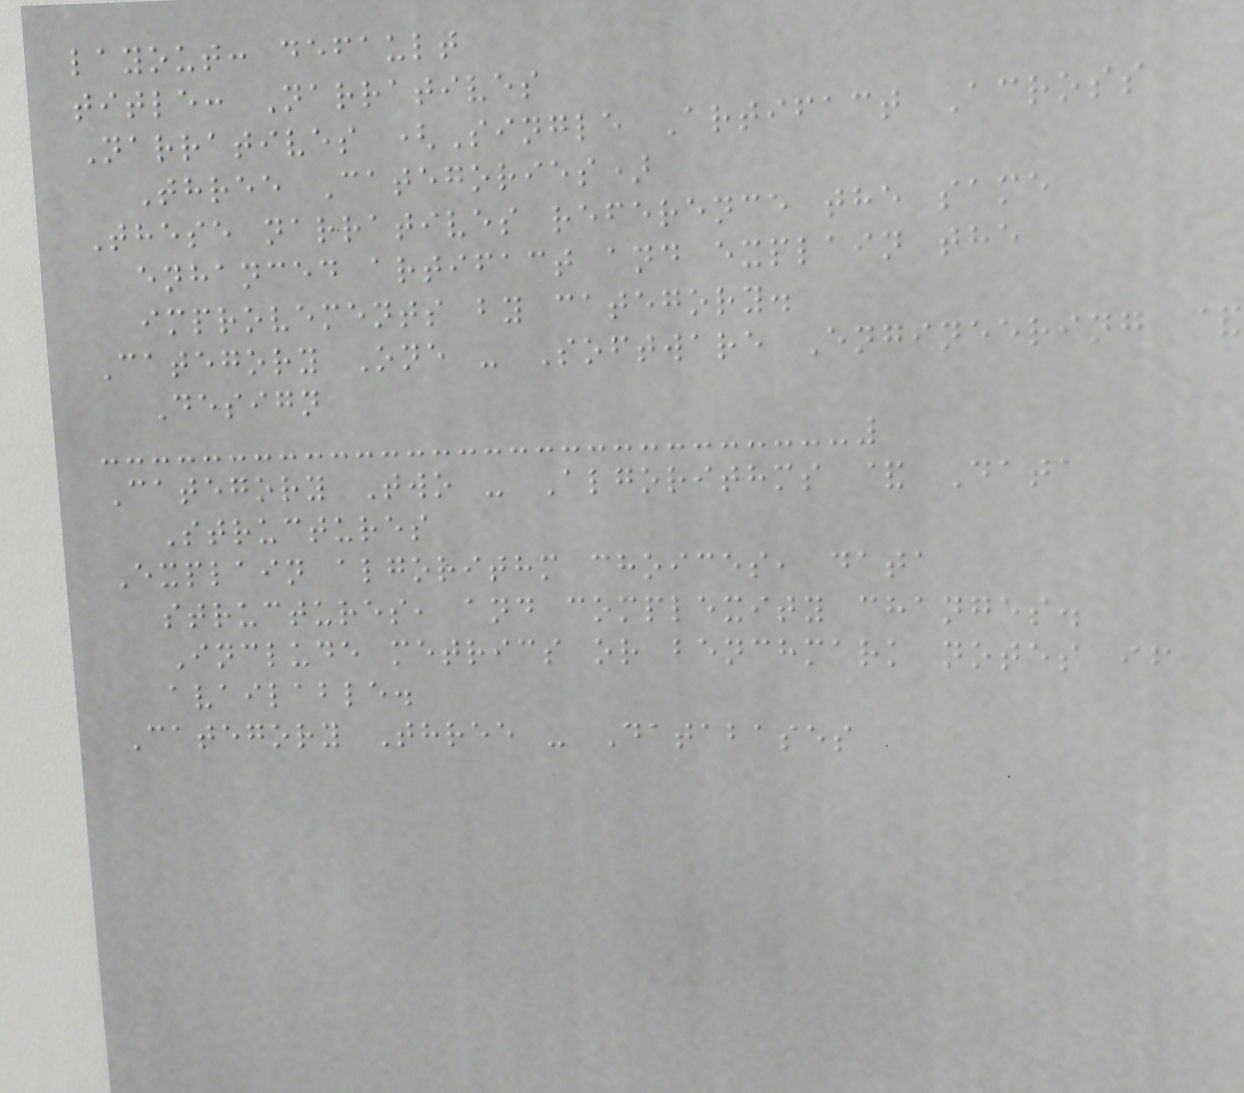layout: default
title: Narratives
Narratives (Single Artifact Across
Three Categories)
These narratives reference the same
enhanced artifact and explain the
improvements by category.
Category One - Software Engineering &
Design
Category Two - Algorithms & Data
Structures
Explain algorithm choices, data
structures, and complexity changes.
Include metrics or benchmark notes if
available.
Category Three - Databases
